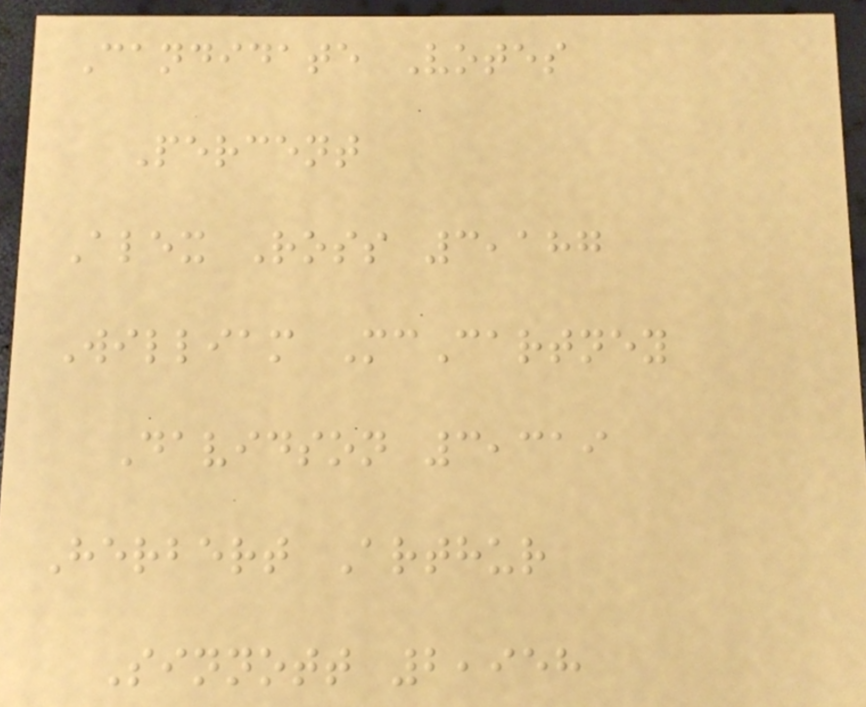Candidate Votes
Percent
Alex Ross 3,187
William McCartney
Davidson 3,319
Herbert Arthur
Sinnott 2,958
